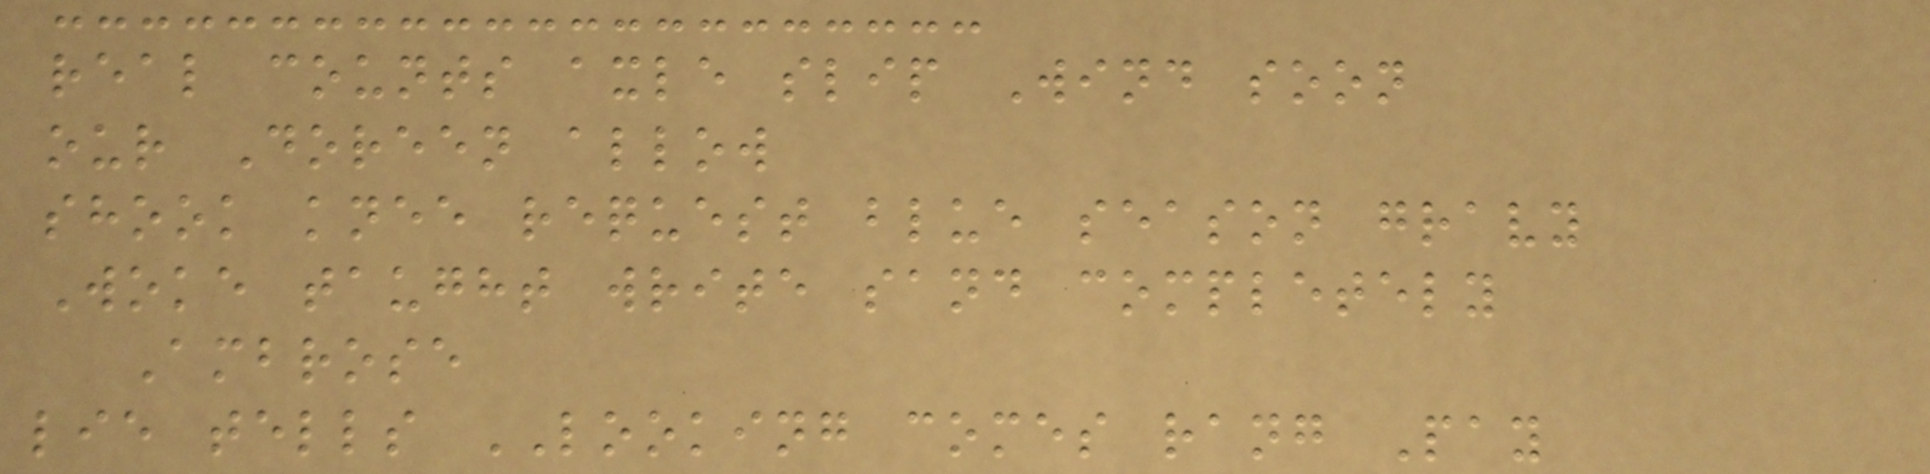real counts axle slip Wind soon
our Doreen allow
shook knee request blue season gravy
Woke taught write sand completely
Ambrose
lie tells LOOKING comes rang Pay
